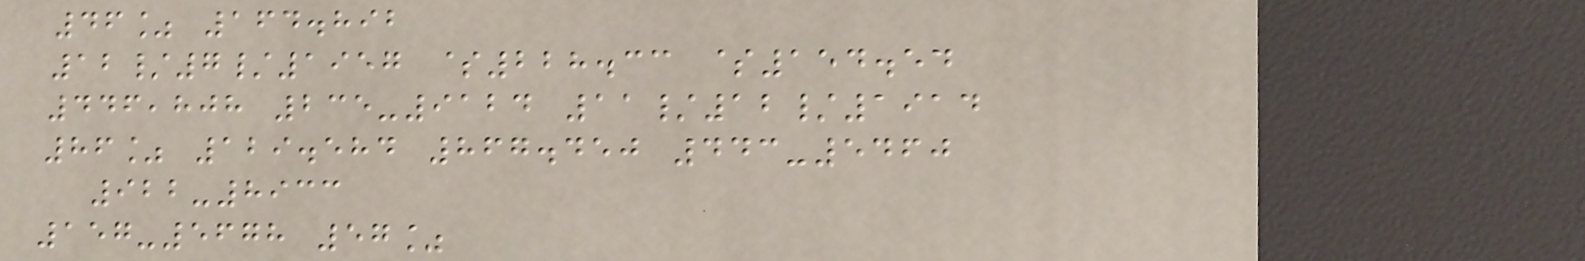46% 164.892
12/7/1957 $228.33 $154.54
446,808 235-9124 11/12/1914
86% 129.584 867.450 443-5460
922-8933
157-5678 57%
